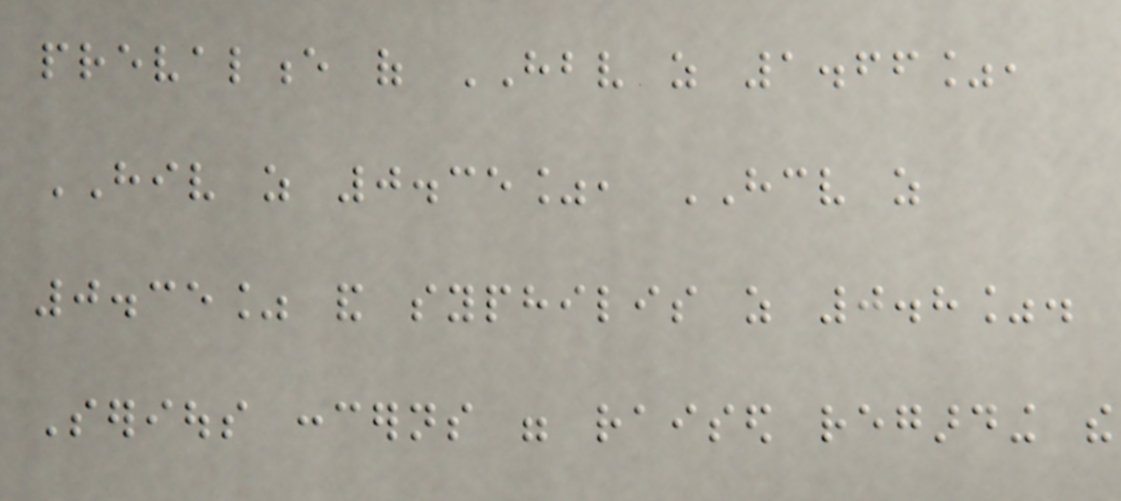prevalence of HBV as 1.66%,
HIV as 0.35%, HCV as
0.35% and syphilis as 0.8%.
Serious concerns were raised regarding the
